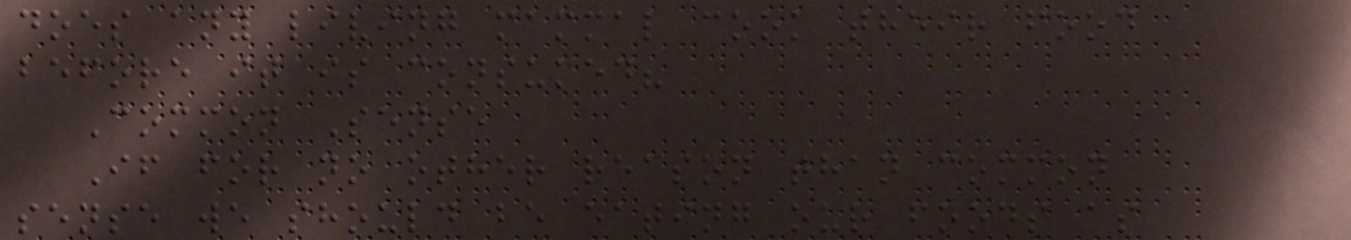does any living mammal cook their food
before it is consumed?
Common Sense
If for no other reason than common
sense we should be eating our foods as
